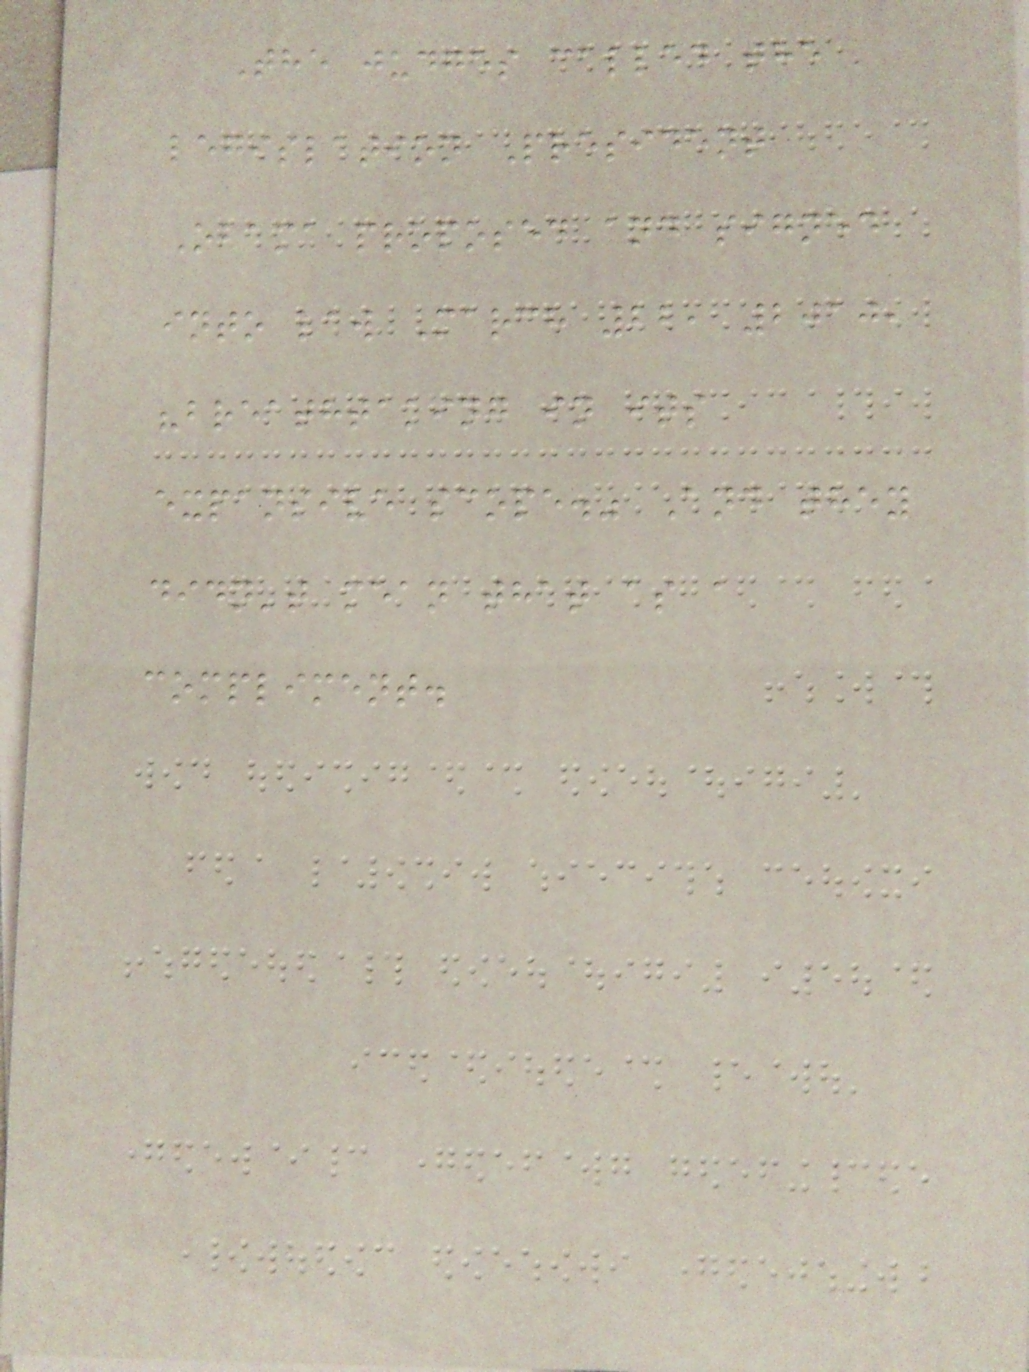The judges called the
legislation President
Obama proposed and signed
into law March 22, 2010,
"breathtaking in its
expansive scope." And they
didn't mean that as a
compliment.
